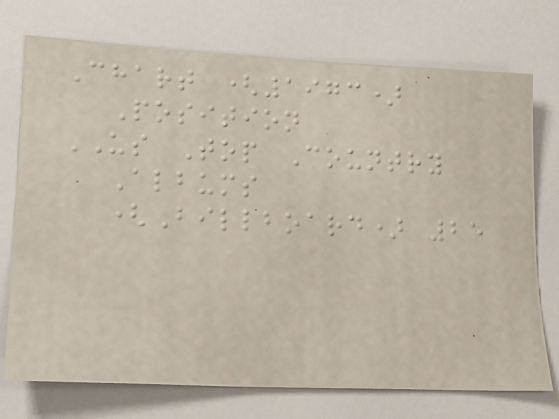Chart (1973)
Position
US Top Country
Albums
(Billboard) 25
